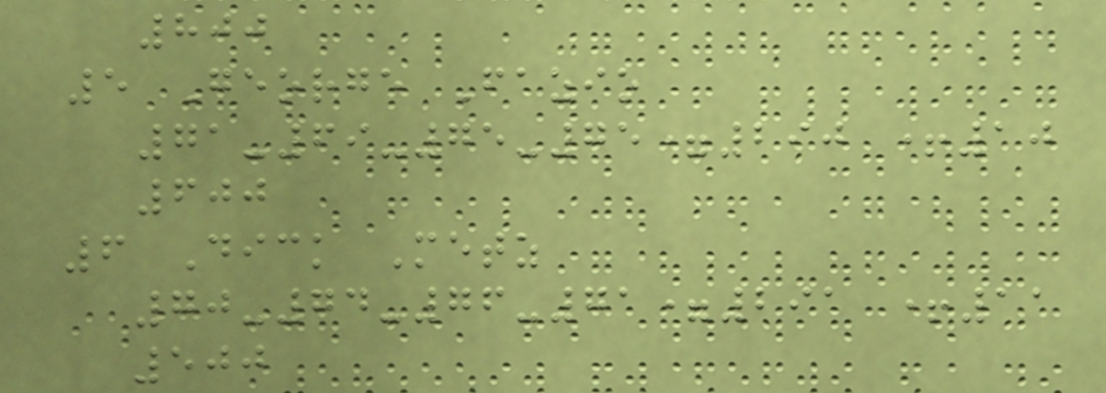800
5 George Fazio
71-69-75-75=290 +10
600
6 Dick Metz
70-74-76-71=291 +11
500
